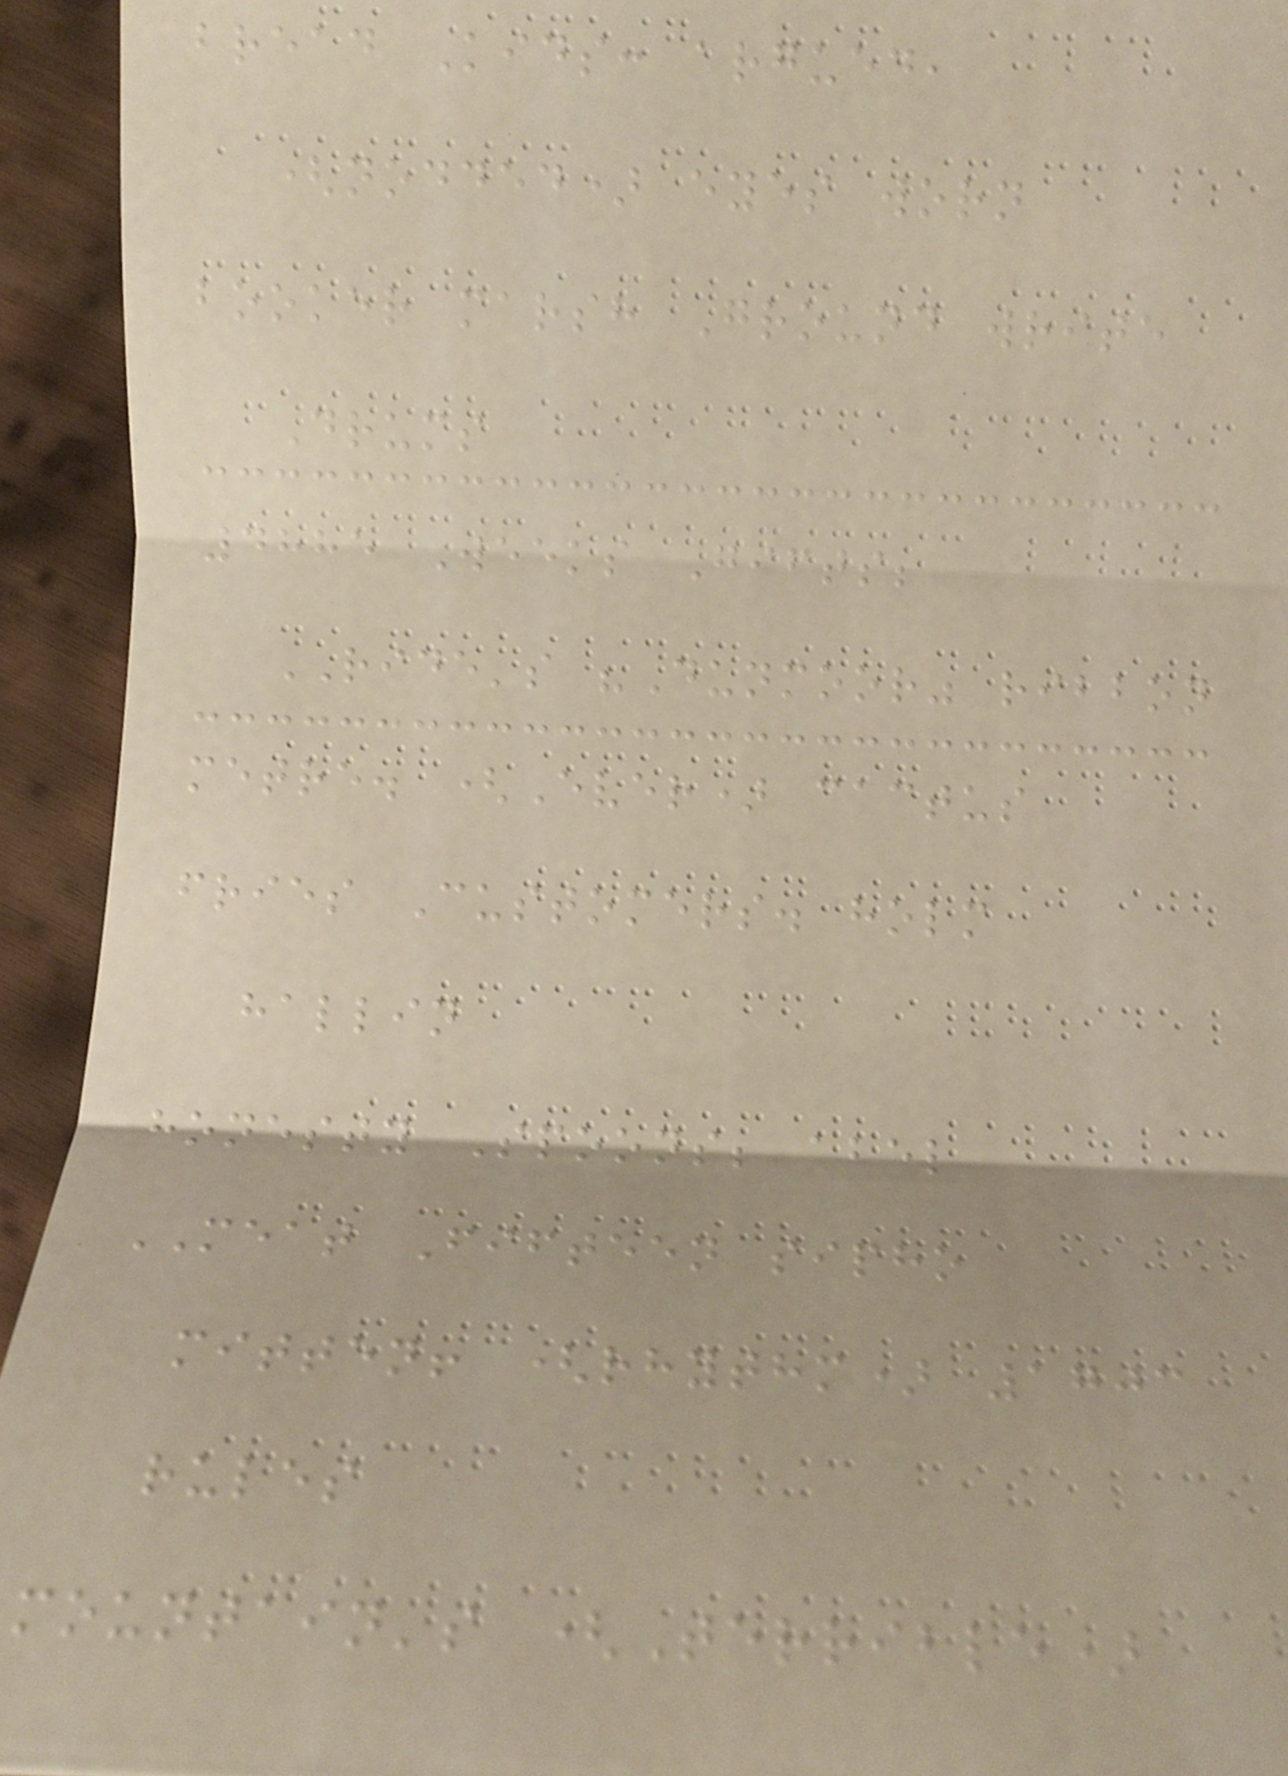bread Kids: argued,
(nodded) eyes worn
booker marsh Ground write
Drums
4885 Weeks Gifts;
RIDE's "Dunmoor" ribbon
metre. (Ever) cactus
fries Customers. holm
hallin
honesty Spoons; abel
MEAT Fifteen sipho
mitten! (rhythm) 1703
rules
mountain's (Terrible)
